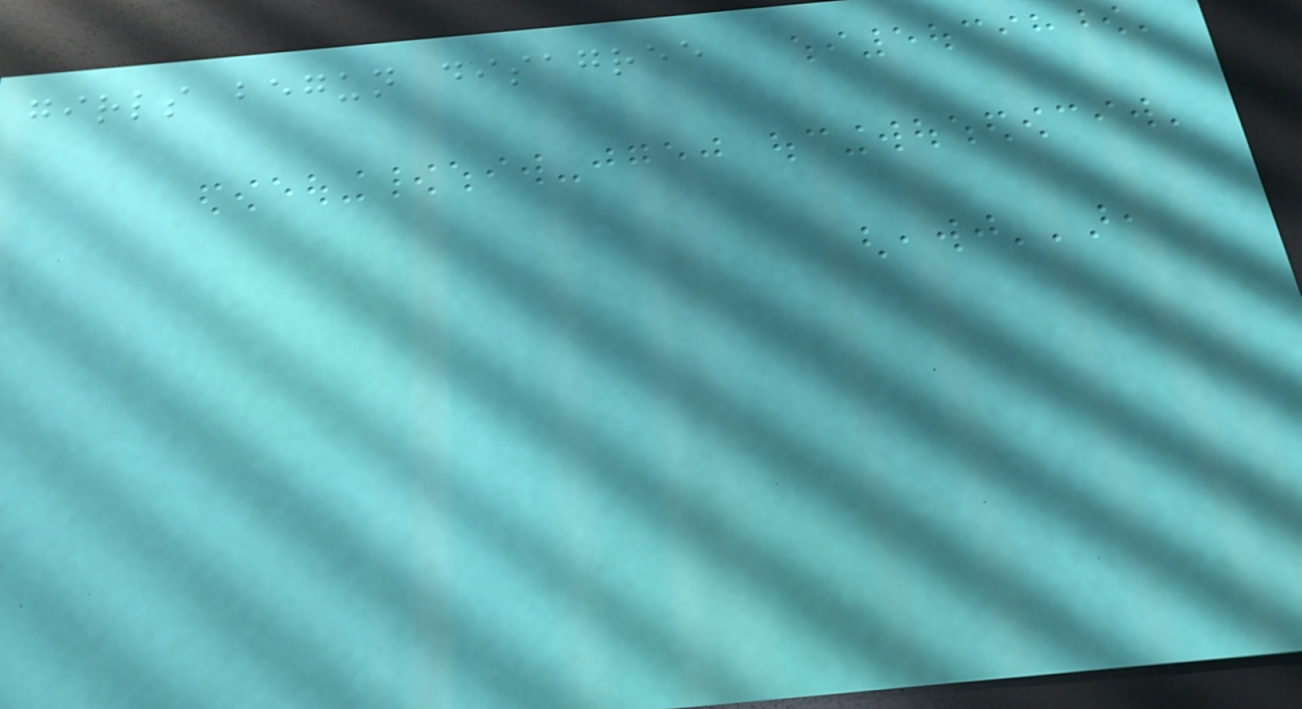girls begun disagree
